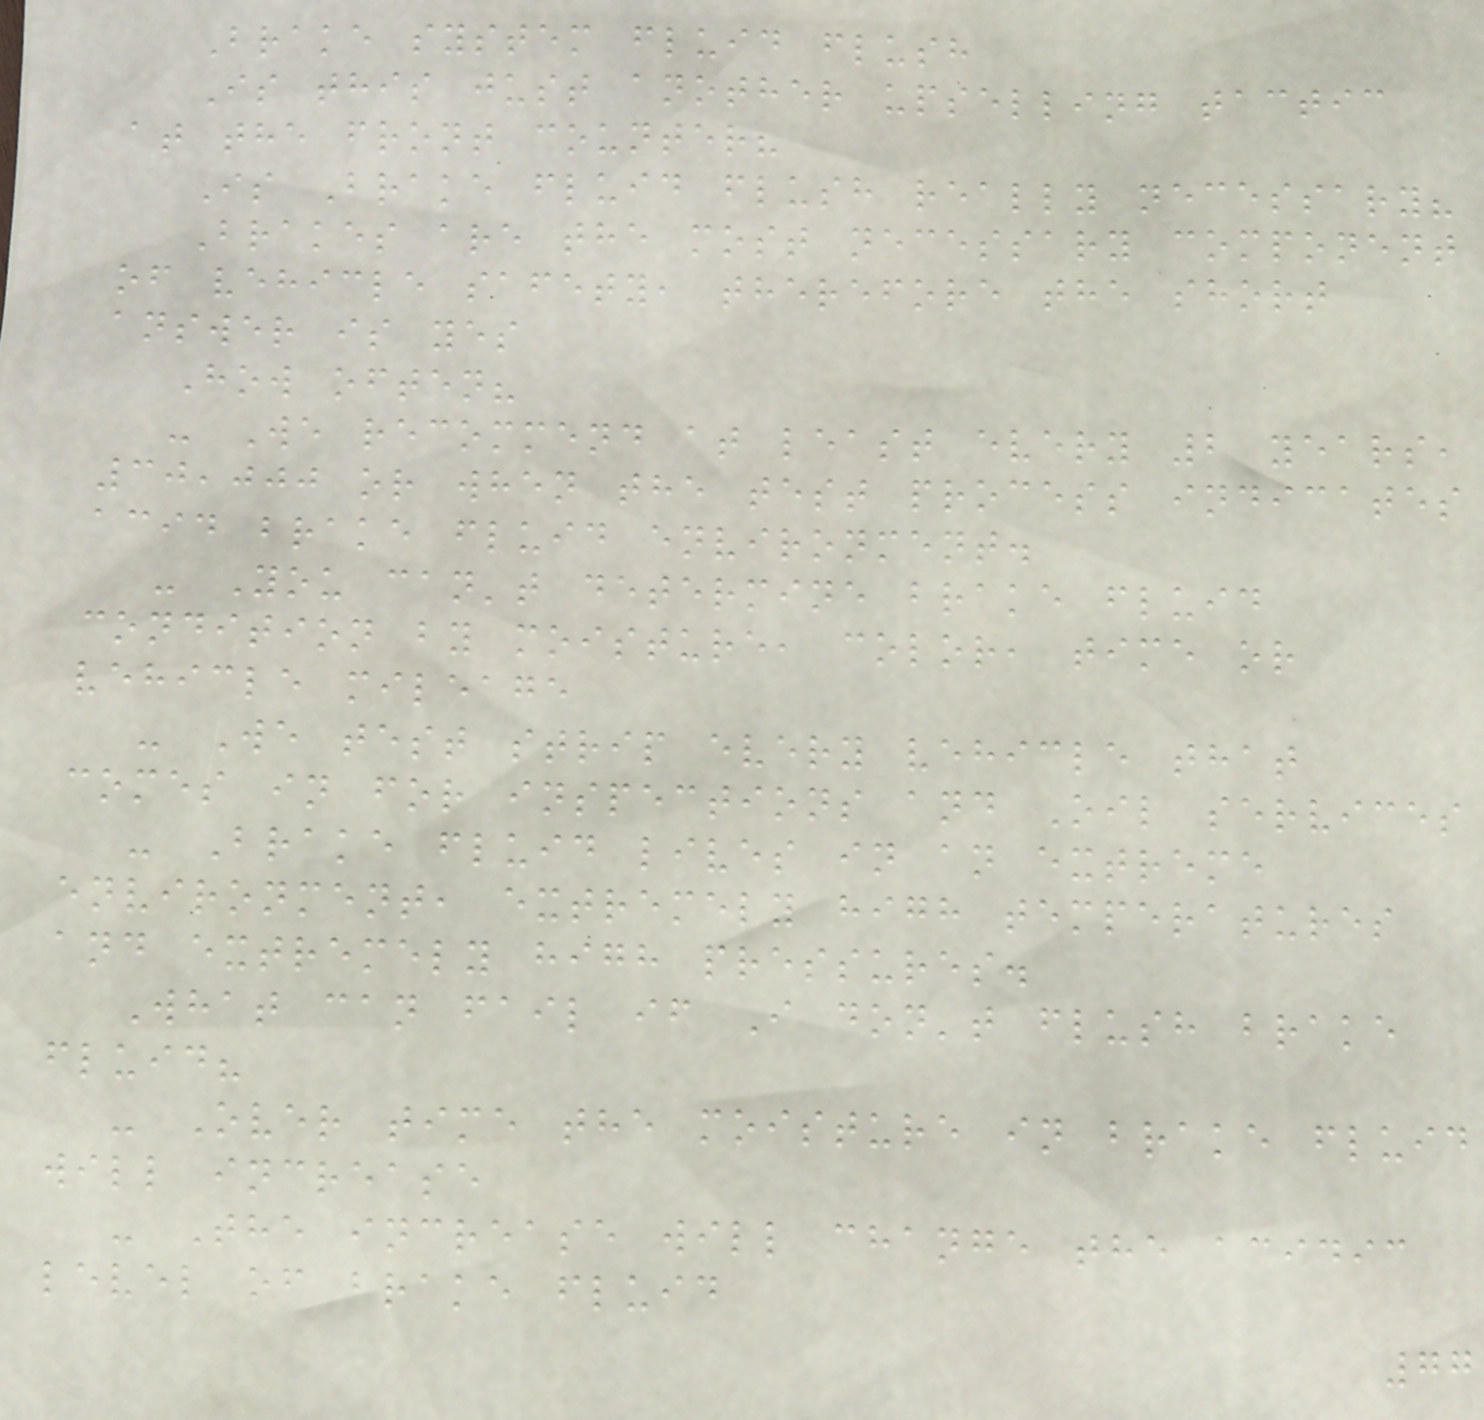Brake system fluid flush
Is this just another upselling tactic
at the front counter?
Is Brake fluid flush really necessary?
Brakes are the most necessary component
of vehicle safety, therefore the short
answer is yes
How often?
- We recommend at least every 2 years,
30,000 or when the test process indicates
acid brake fluid environment.
- You can't determine brake fluid
condition by moisture, color, time or
vehicle mileage
- We test strip every vehicle that
comes in for inspections and Oil services
- Brake fluid lives in an extreme
environment, extremely high temperatures
and extremely high pressures.
What can fail if I don't flush brake
fluid?
- Over time the moisture in brake fluid
will increase
- The increase will change the acidic
level of brake fluid
77
